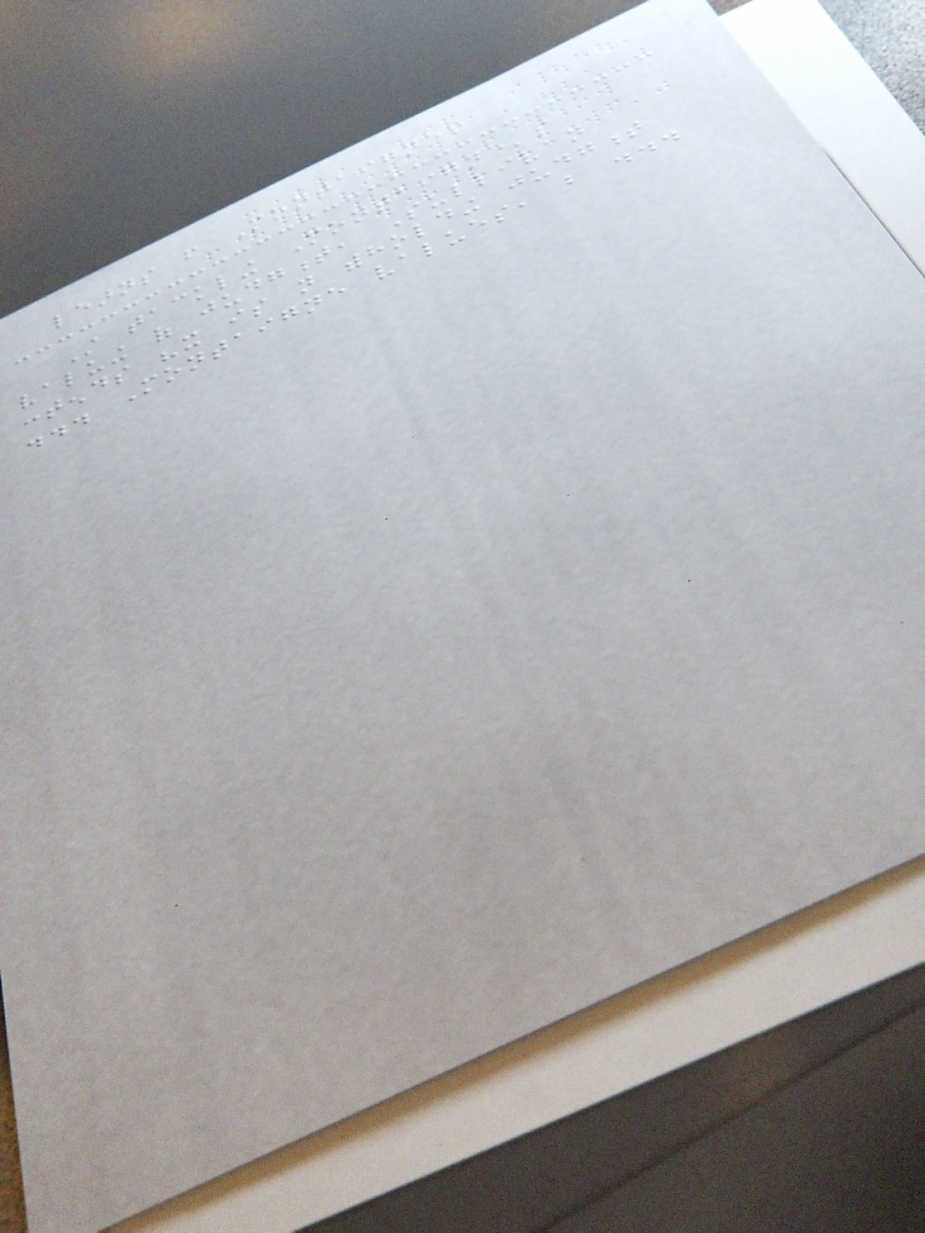learns from Montaigne!
Still tackling Montaigne's
valuing of judgment, Sullivan
contends "it is not withholding judgment
... Montaigne values, but ...
